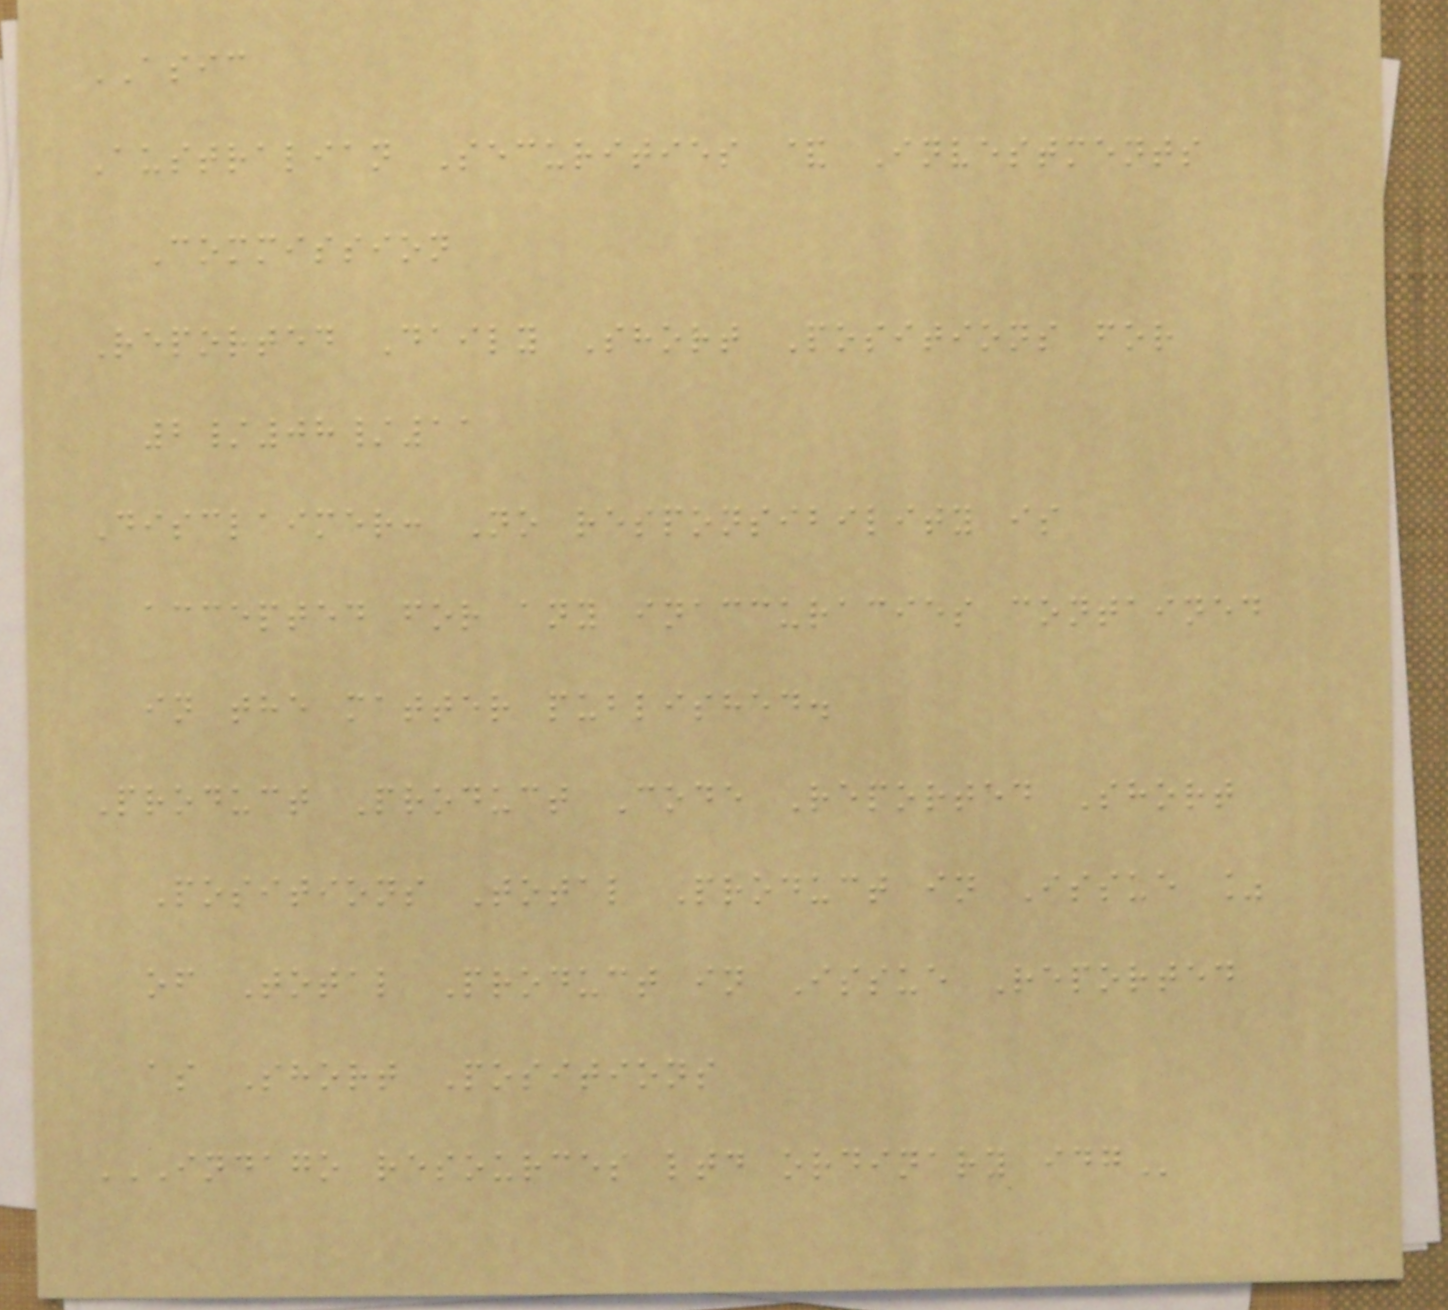ASIC
Australian Securities & Investments
Commission
Reported Daily Short Positions for
2/08/11
Disclaimer: No responsibility is
accepted for any inaccuracies contained
in the matter published.
Product Product Code Reported Short
Positions Total Product in Issue %
of Total Product in Issue Reported
as Short Positions
INDAGO RESOURCES LTD ORDINARY IDG
